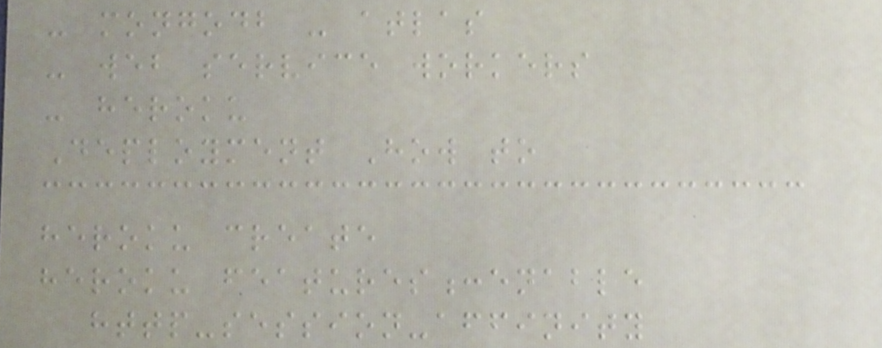- mongodb - atlas
- web service workers
- heroku
Deployment How to
heroku create
heroku features:enable
http-session-affinity
